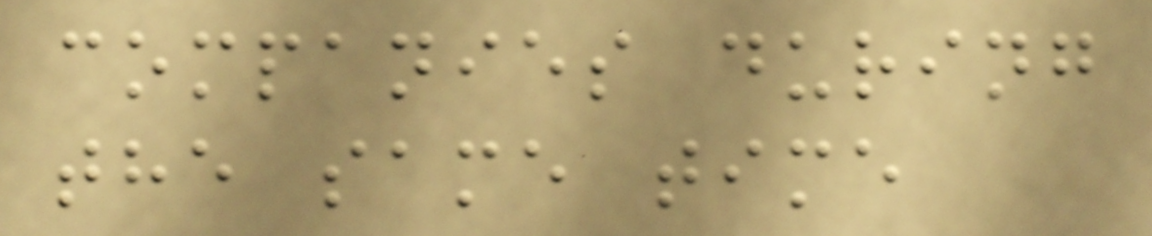companies during
the same time
